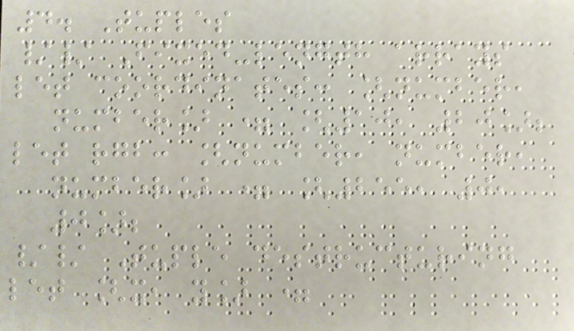4. Tuples
// Fixed-length arrays
let coordinates: [number,
number] = [10, 20];
let rgb: [number, number,
number] = [255, 0,
0];
// Tuple destructuring
let [x, y] =
